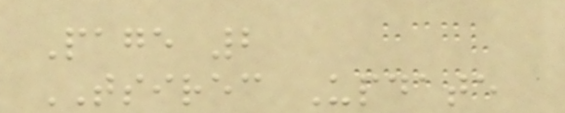Page 2
TSIREC Update
